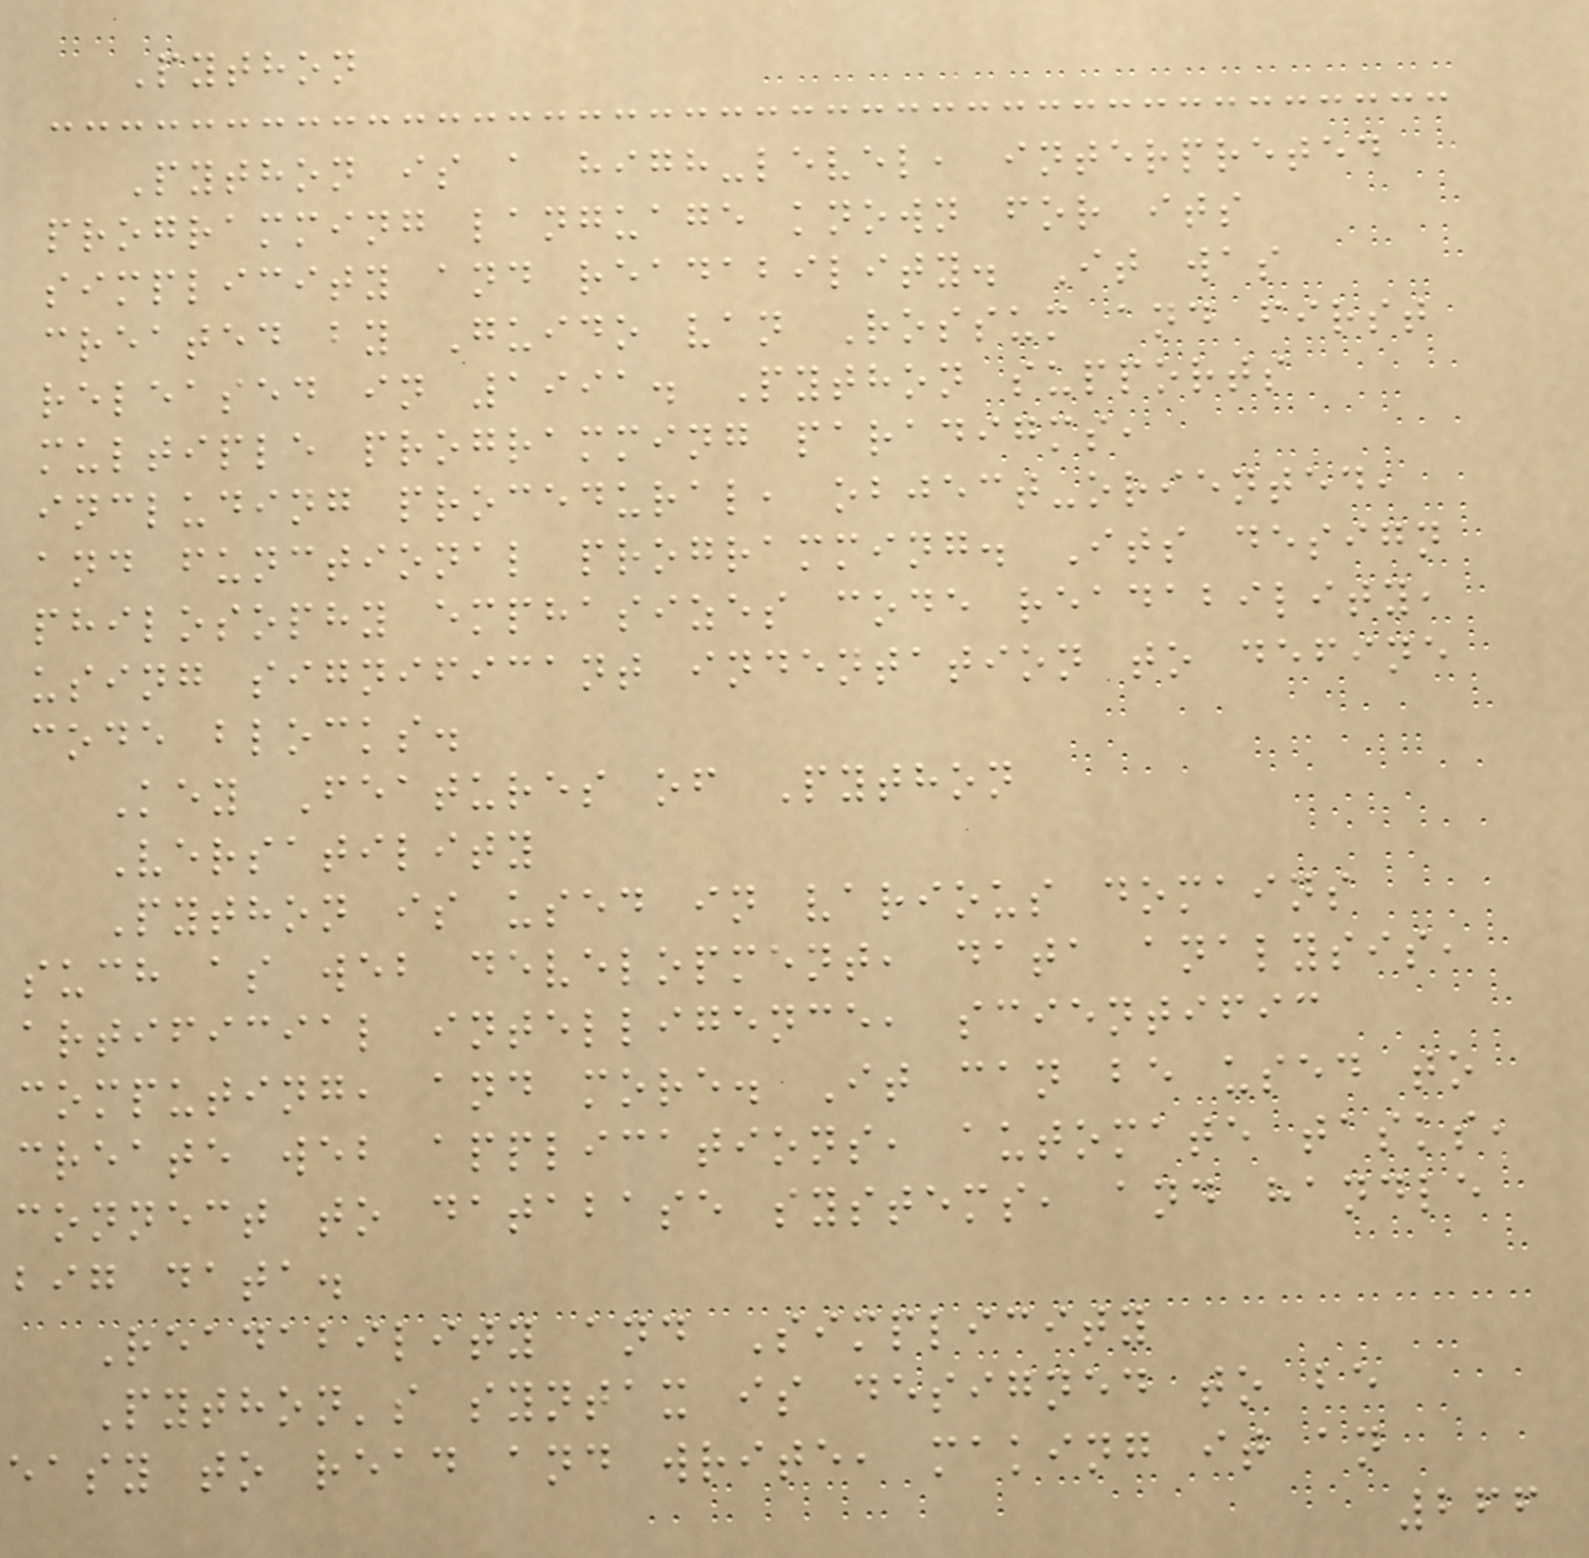Python
Python is a high-level, interpreted
programming language known for its
simplicity and readability. It was
created by Guido van Rossum and first
released in 1991. Python supports
multiple programming paradigms,
including procedural, object-oriented,
and functional programming. Its design
philosophy emphasizes code readability,
using significant indentation to define
code blocks.
Key Features of Python
Versatility
Python is used in various domains
such as web development, data analysis,
artificial intelligence, scientific
computing, and more. It can be used to
create web applications, automate tasks,
connect to database systems, and handle
big data.
Readability and Simplicity
Python's syntax is designed to be
easy to read and write, making it an
266
